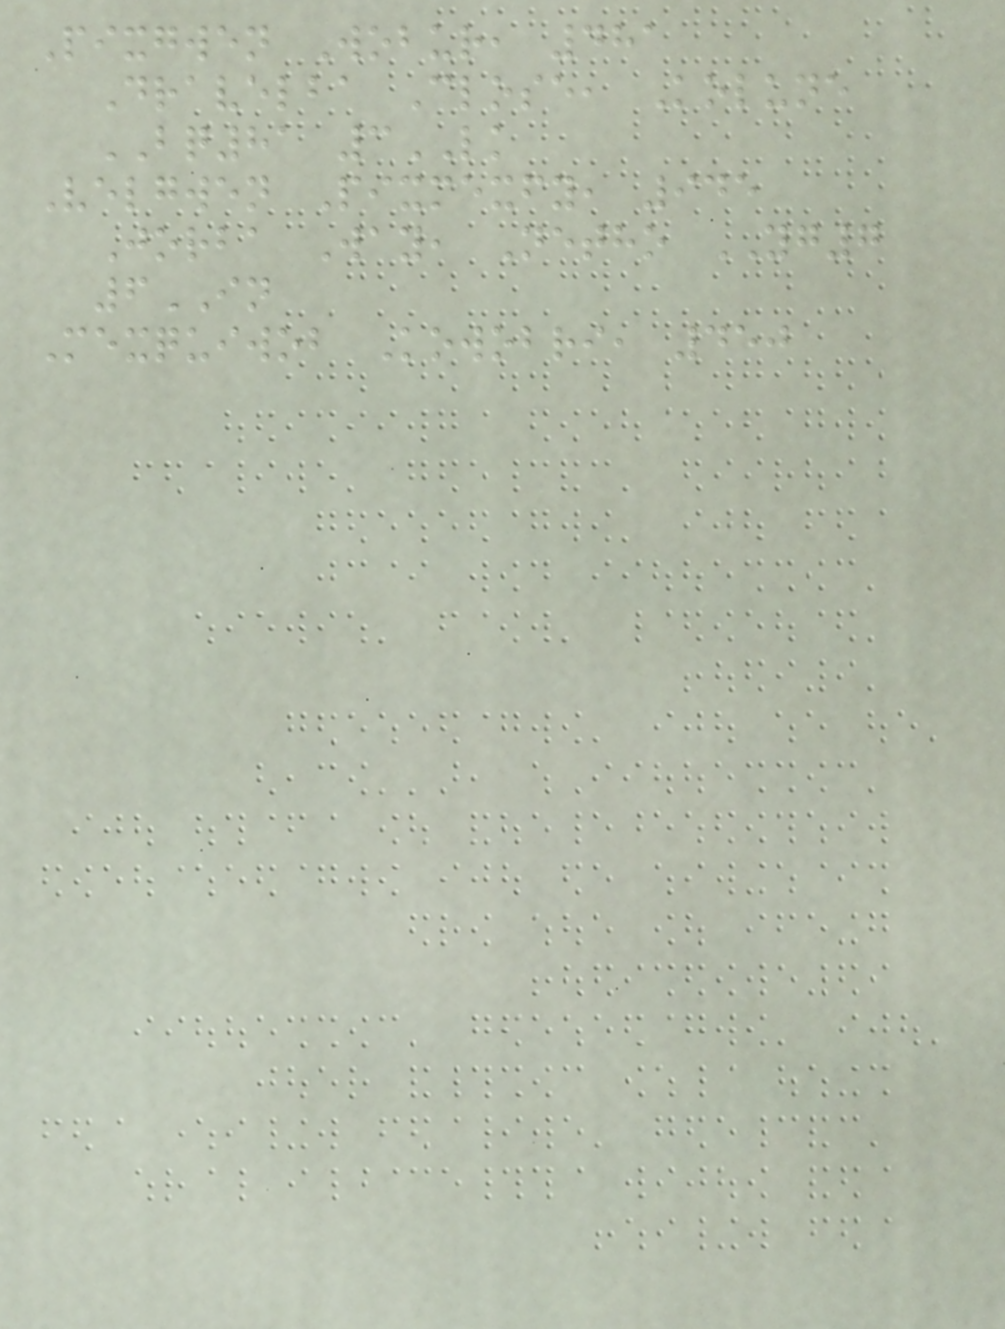Pixgwen Wobur, 481
Dravelba Close, Kolune
BQ81 3LK
Velgwen Pixmexfy, 945
Jorba Way, Netho YG7
6IN
Mexquiwob Kowobri, 450
